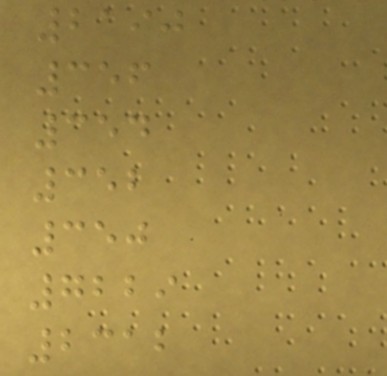2190
356
354
352
350
7229
2312
